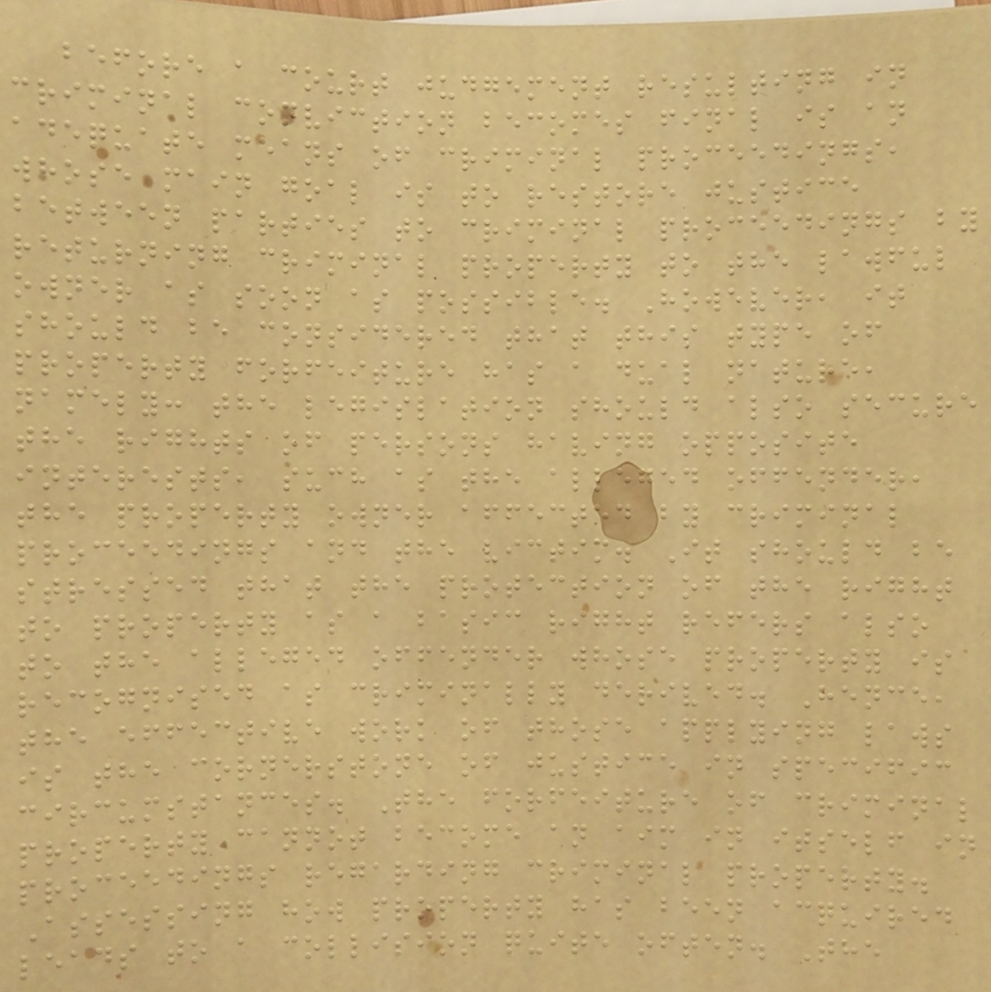before a court judgement resulting in
criminal conviction becomes final is an
adequate means of criminal proceedings,
whose main goal is to restore justice
between parties to criminal proceedings by
returning criminal property to the lawful
owner as soon as possible. However, it
should be considered that this type of
property forfeiture has a dual nature,
namely: the legislation should also secure
the rights of persons having opposite
interests, such as the alleged offender,
the property owner affected by criminal
proceedings and the victim. It should be
stressed that the protection of the right
to property as a basic right refers also
to the alleged offender whose property is
recognised as criminally derived. Hence,
the effective work of those applying laws
is the cornerstone of justice in specific
circumstances. The forfeiture of criminal
property cannot become an aim in itself in
proceedings regarding criminal property.
Assessing how property has been acquired
leads to a collision quite often. The
